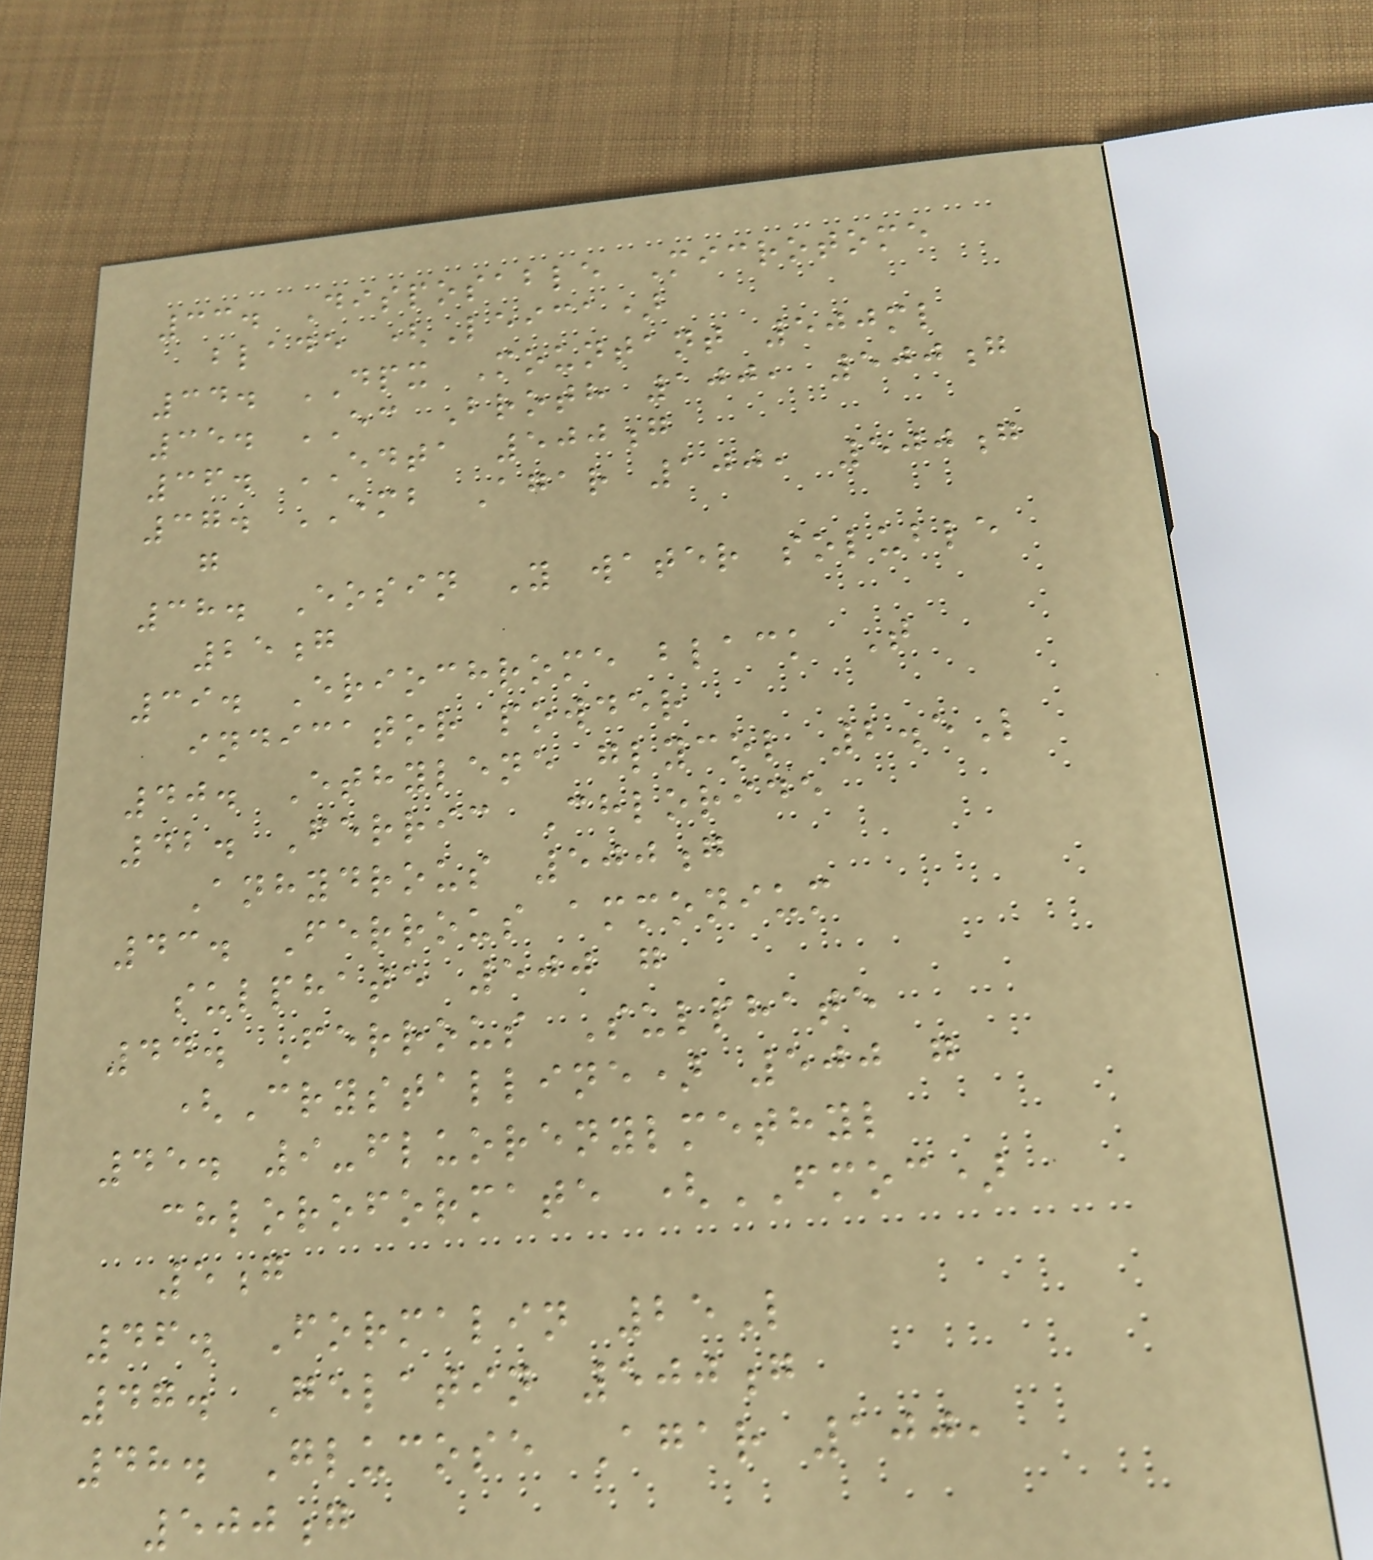33. Disposable Microtome
blade (Leica)
34. DPX Mountant 500ml
35. EC Broth 100, 500g
36. EDTA 500g
37. EMB Agar 100, 500g
g
38. Eosin Y water soluble
25g
39. Eriochrome black T
indicator powder
40. Ethylene glycol 2.5L
42. Ferric Chloride
Anhydrous 500g
43. Ferrous ammonium
sulphate 500 g
44. Ferrous Sulphate
(Crystalline) 500 g
45. 9-fluorenylmethyl
chloroformate (FMOC)
5g
46. Formalin 25L
47. Gelatin 500g
48. Glucose Agar 100,
500g
